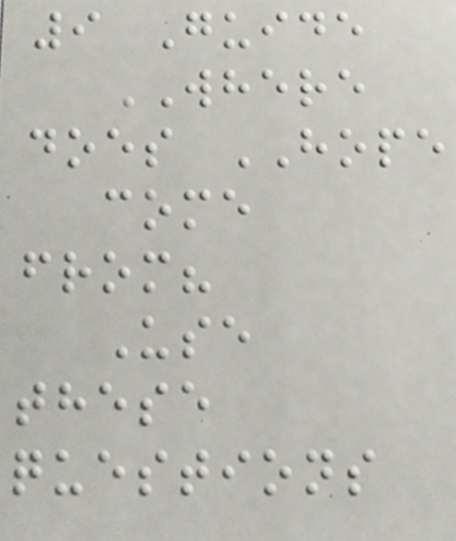9 Guide
WHERE
does HOPE
come
from?
Use
these
questions
